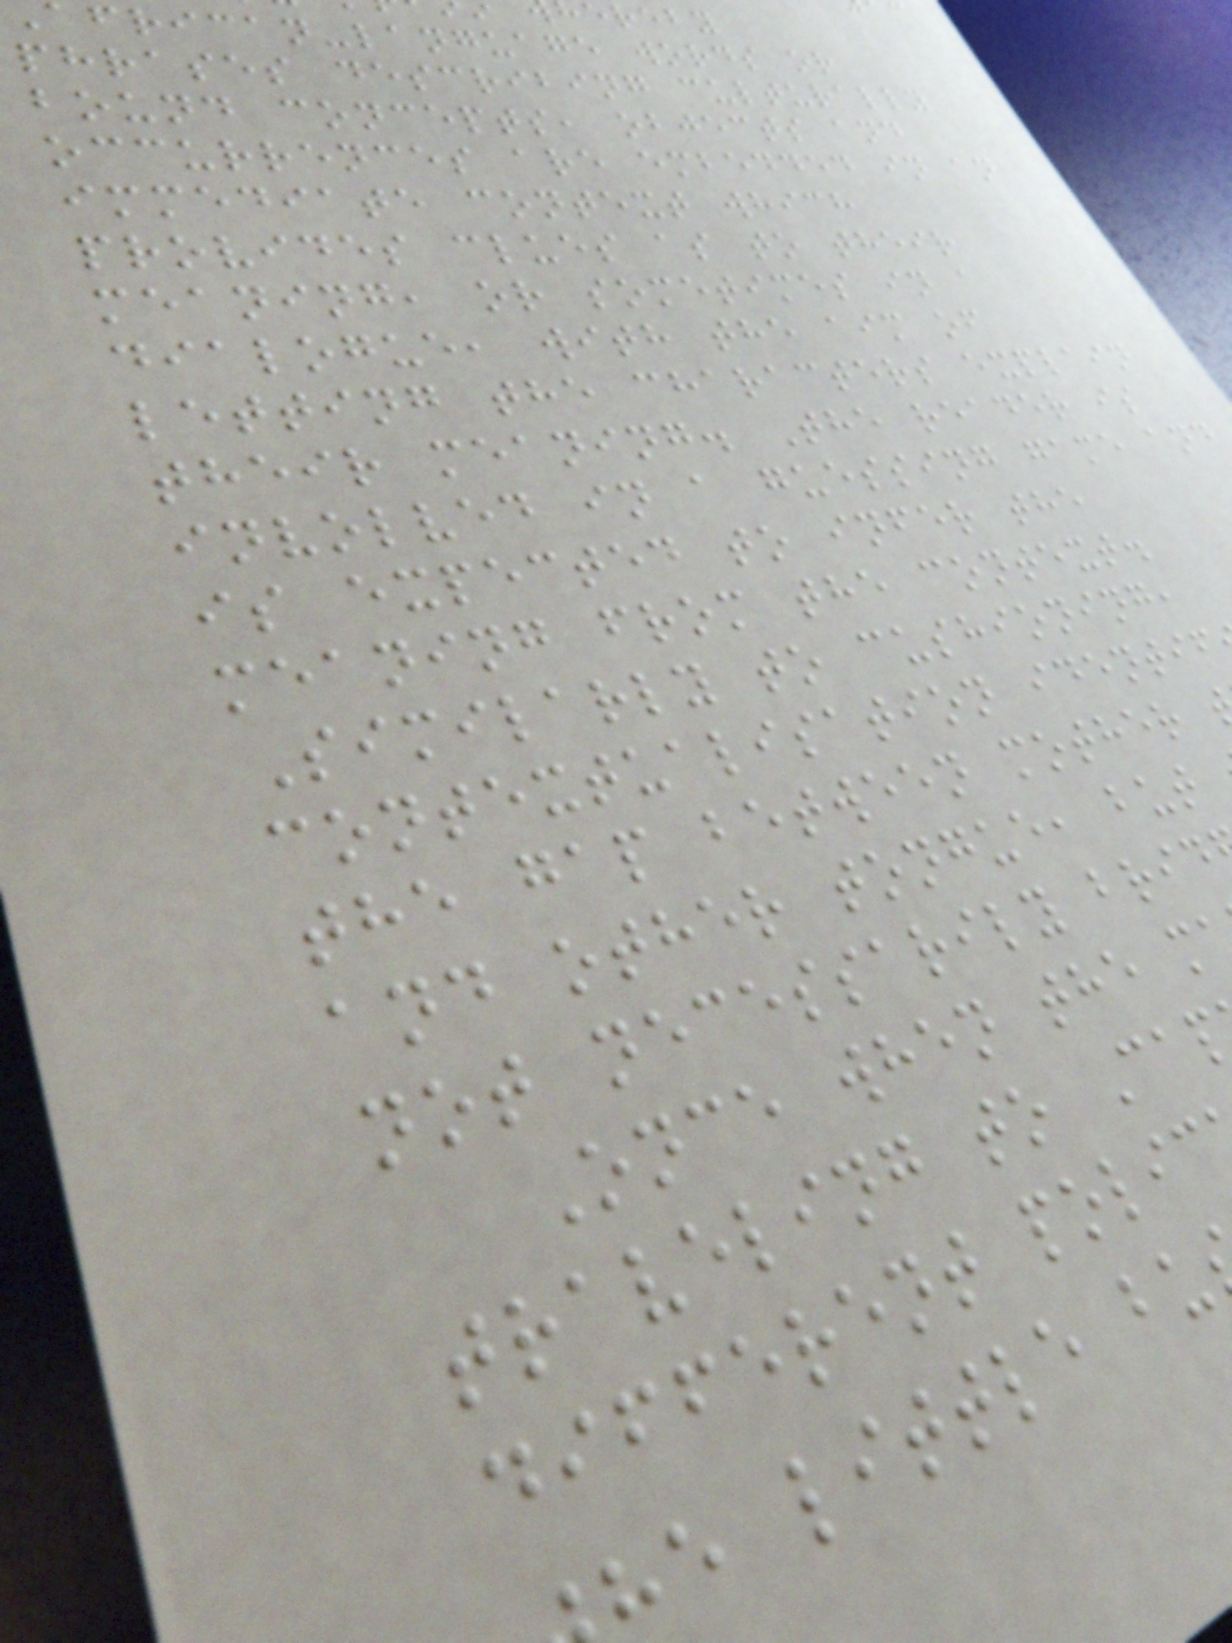ereby
frican-language words or
phrases describing culturally
bound concepts, objects and
occurrences are embedded in an
immediate context which
provides clues as to their
meaning, or sometimes in a
dialogue, with the aim of
letting the characters explain
their meaning. The reader is
involved in a guessing game and
is expected to infer the
meaning from the context.
Similarly to cushioning,
contextualisation identif
the gap between mother
and other tongue, but
not necessarily brid
Once when the m
traveling to Ca
different polic
e little bu
